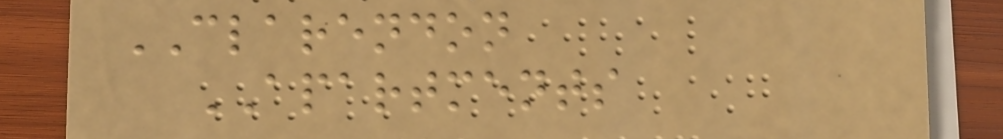CLARENDON
APARTMENTS
